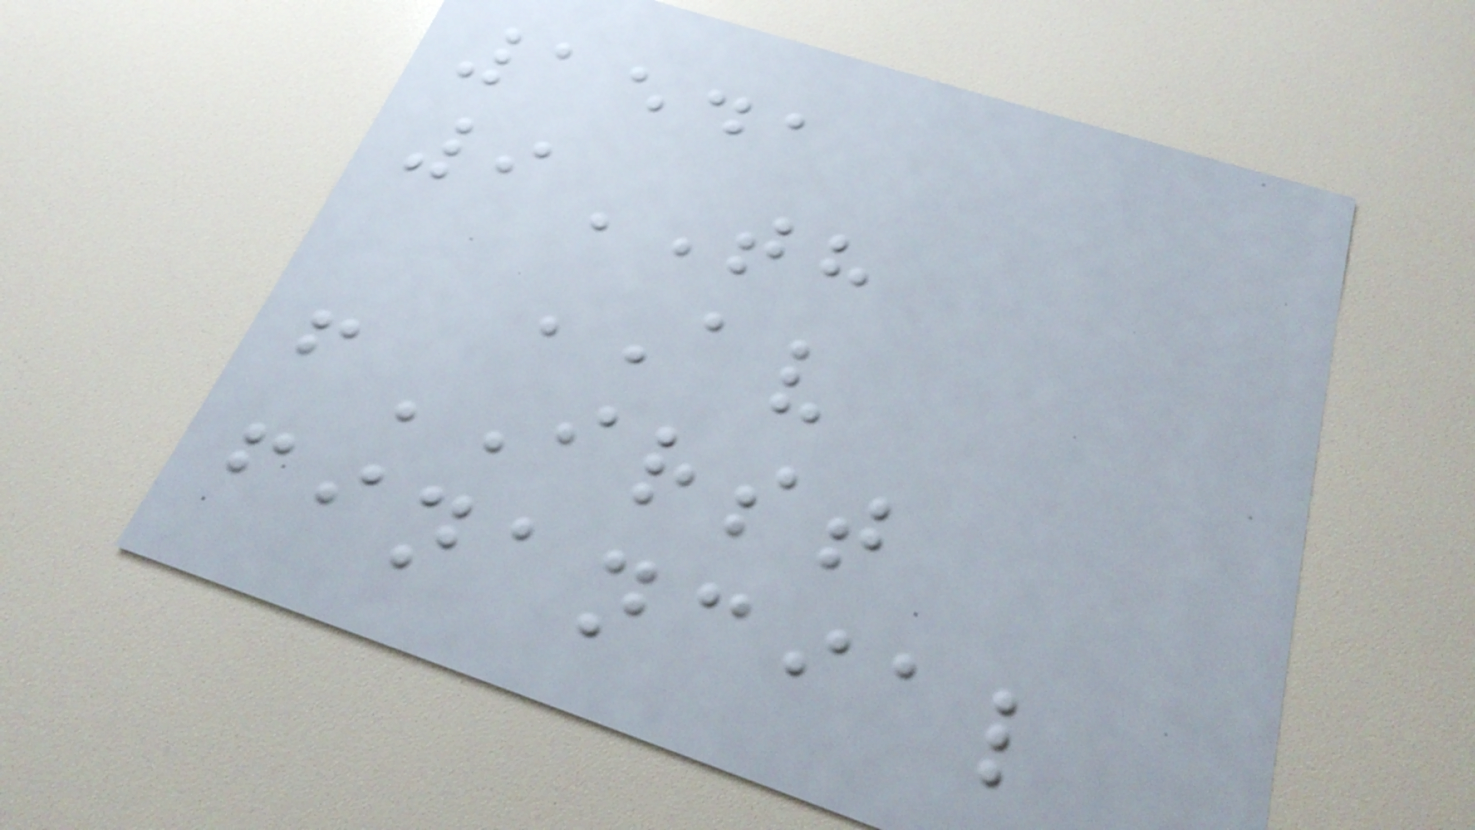1541
9TH
AV
fIRST
financial
